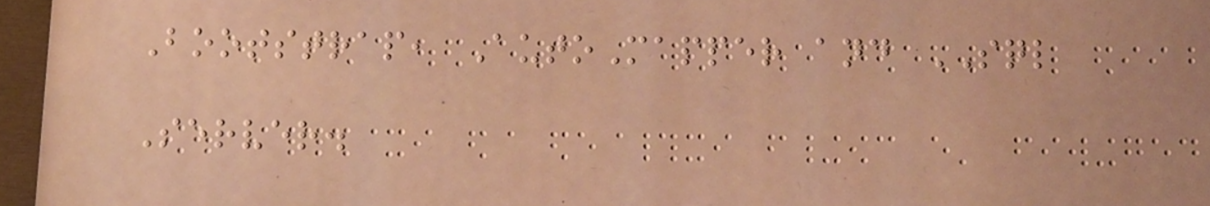Bootstrap, AutoMapper and SQL
Server.
